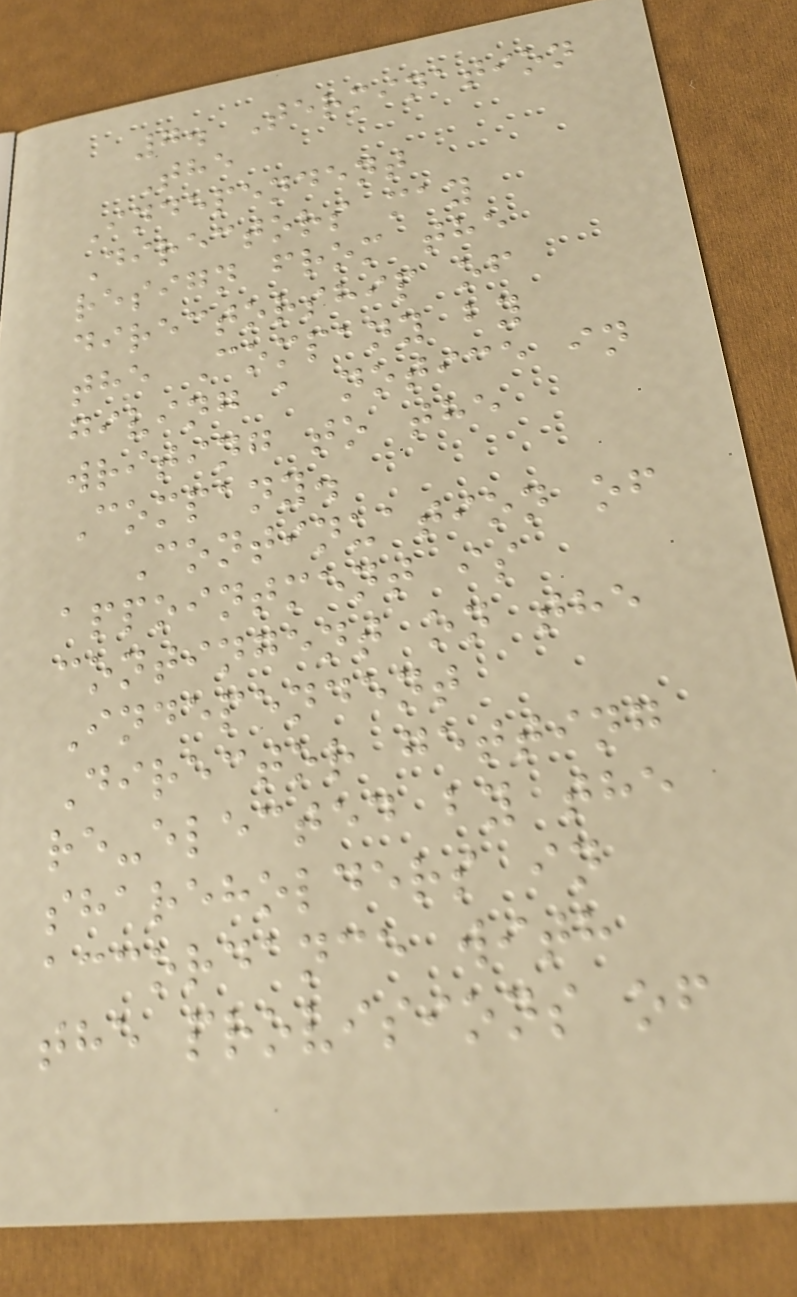7. Termination
The
Independent
Directors may
resign from the
directorship of
the Company by
giving a notice in
writing to the
Company.
Continuation of
appointment is
contingent on the
Independent
Director getting
re-elected by the
shareholders in
accordance with
the provisions of
